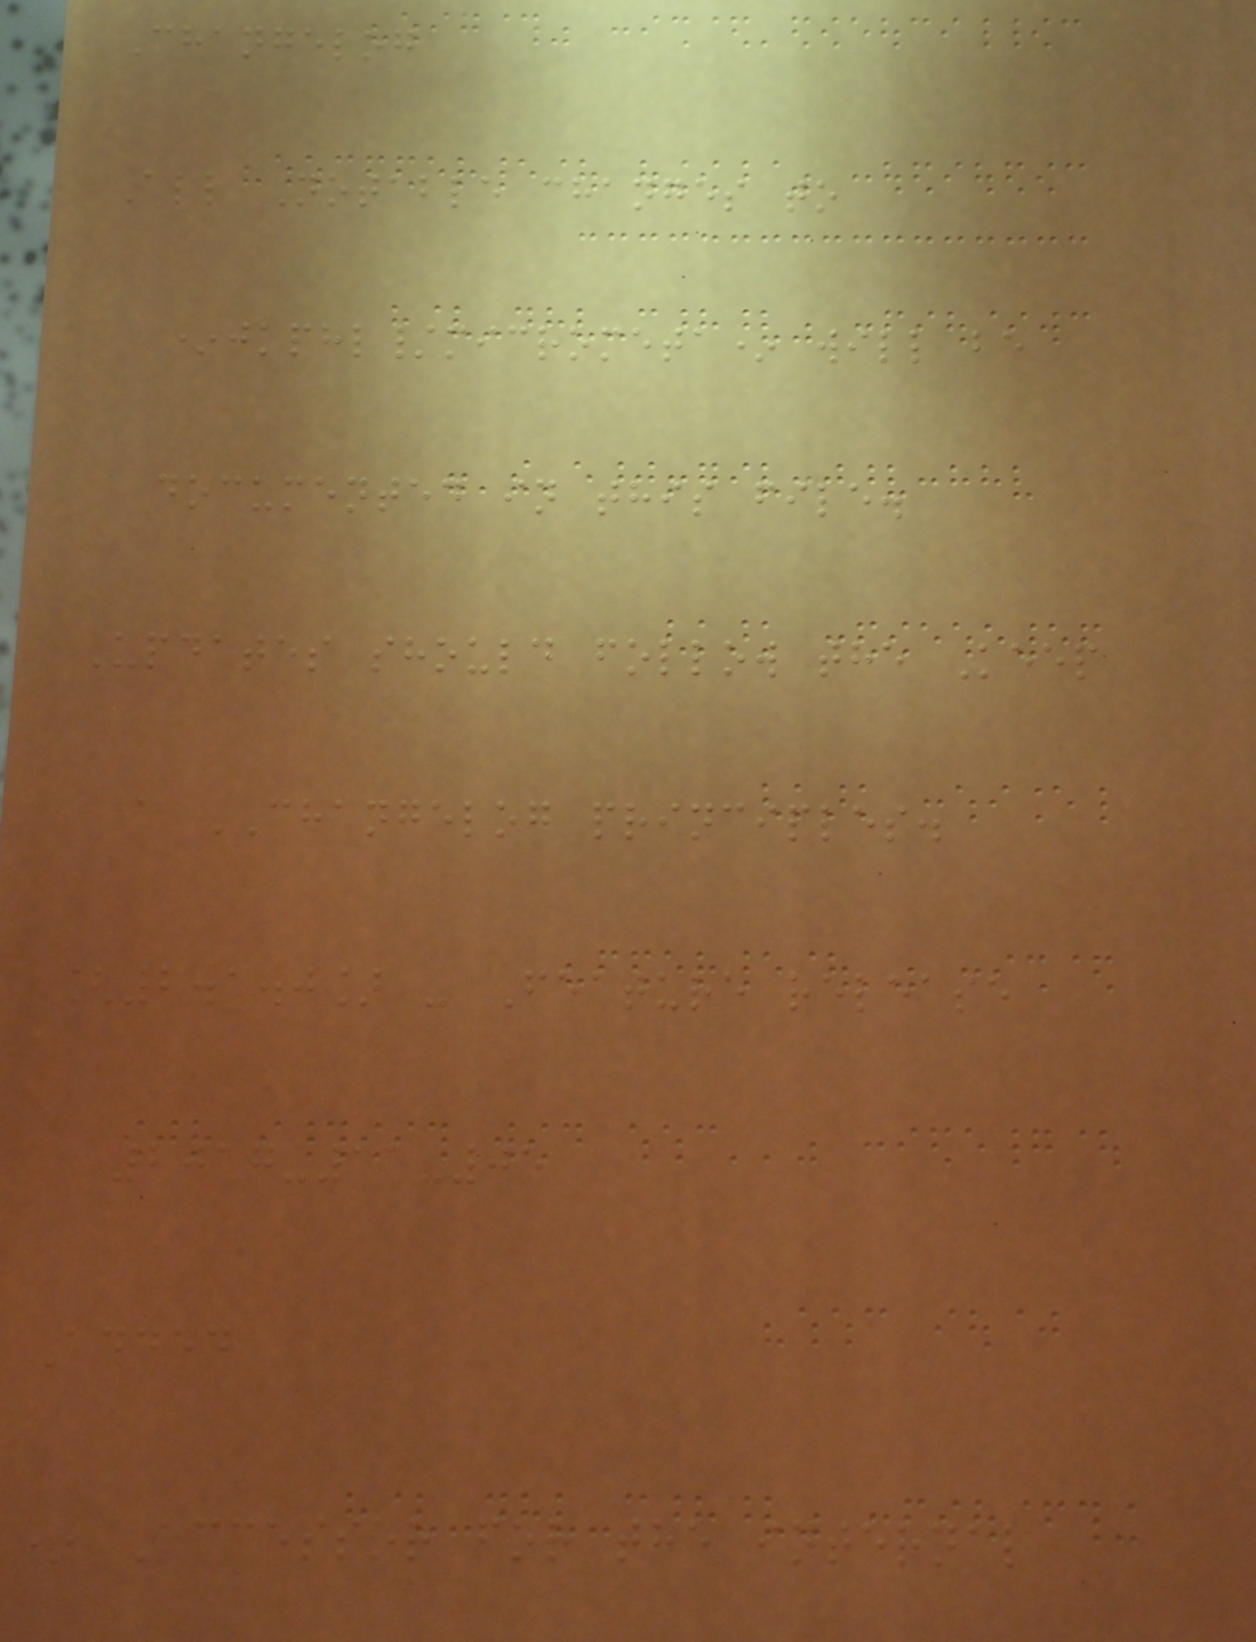Changelog
All Notable changes to
*jkphl/micrometa* will be
documented in this file.
Updates should follow the Keep
a CHANGELOG principles.
[2.1.0] - Feature release
2017-11-05
Added
* Accessor for the internal
